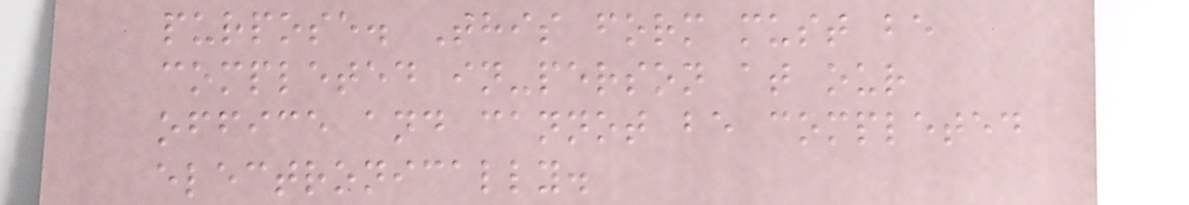purpose. This form must be
completed in-person at our
office and cannot be completed
electronically.
